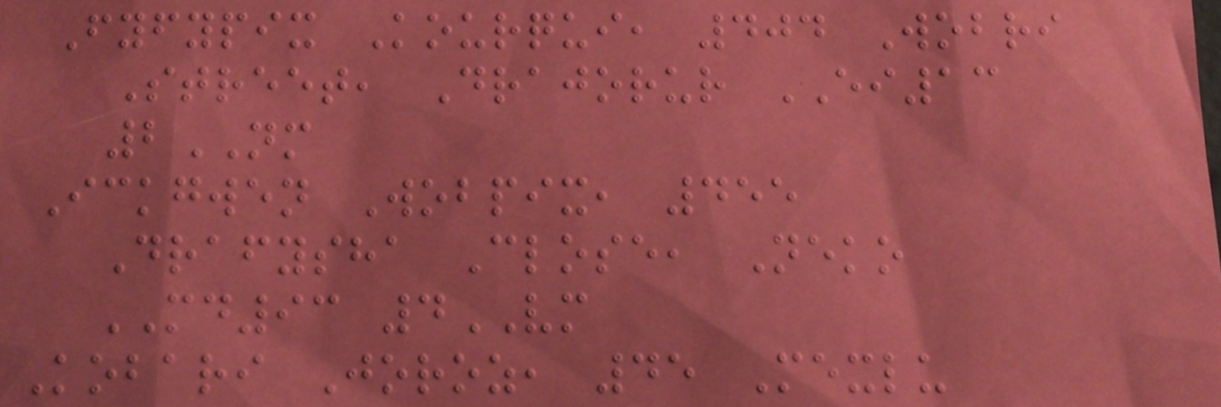Fyfypix Kourqui, 404 Wobri
Street, Drajorur EI13
2NM
Ickgwen Wobpix, 455
Drafysha Close, Neko
MD93 4VM
Kobari Joroz, 45 Mexlu
